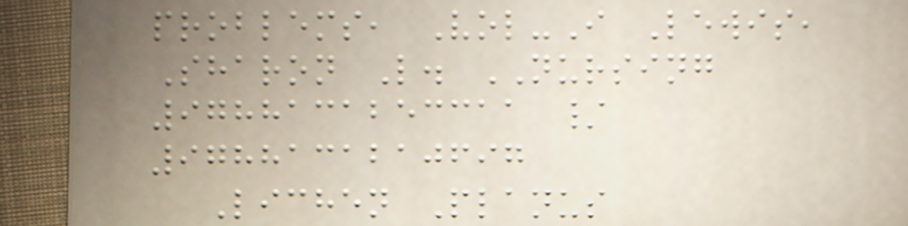problems, Vol-I Lewis,
Sharon L. NURSING
9788131253311 /
9788131210697
Lichen Planus
